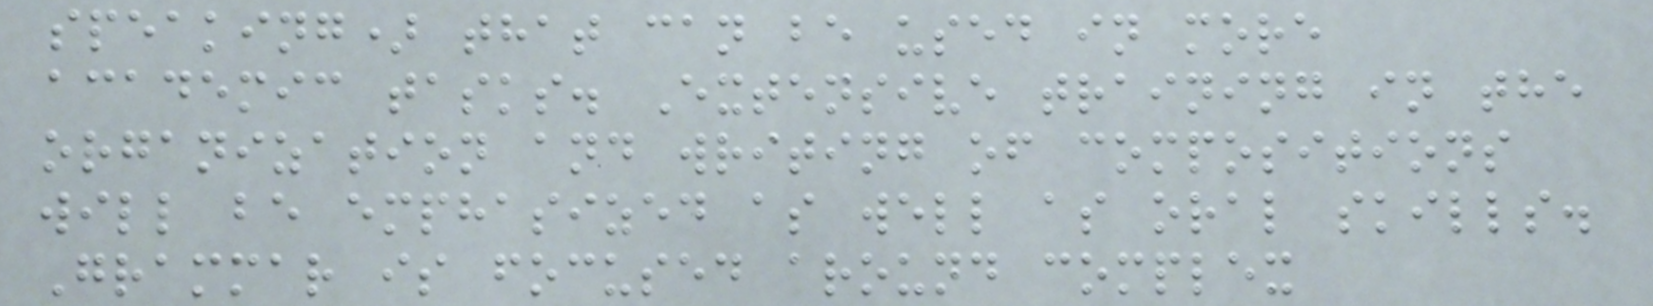speaking) that can be used in more
academic tasks. Extensive training in the
organization and writing of compositions
will be emphasized as well as oral skills.
Grammar is focused around complex
